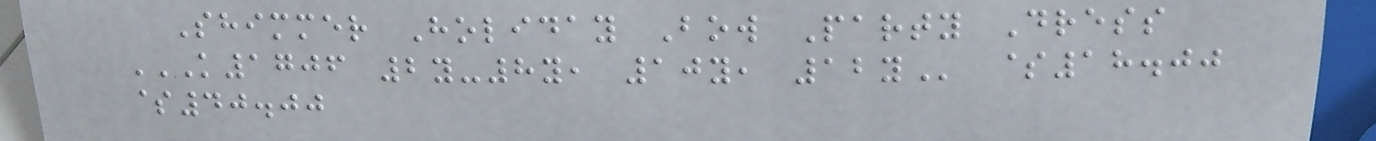Shimmer Holiday Bow Party Dress
K1706 2Y-8Y, 10Y, 12Y $18.00
$40.00
